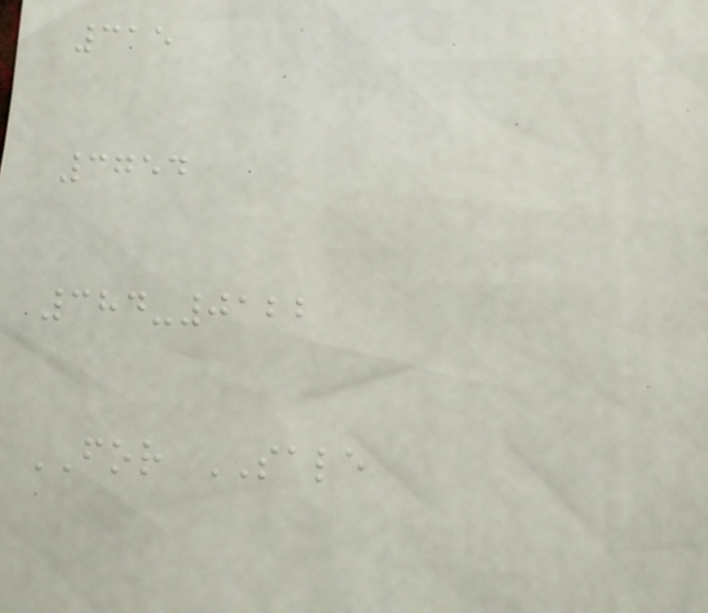315
3754
384-0122
FOR SALE
